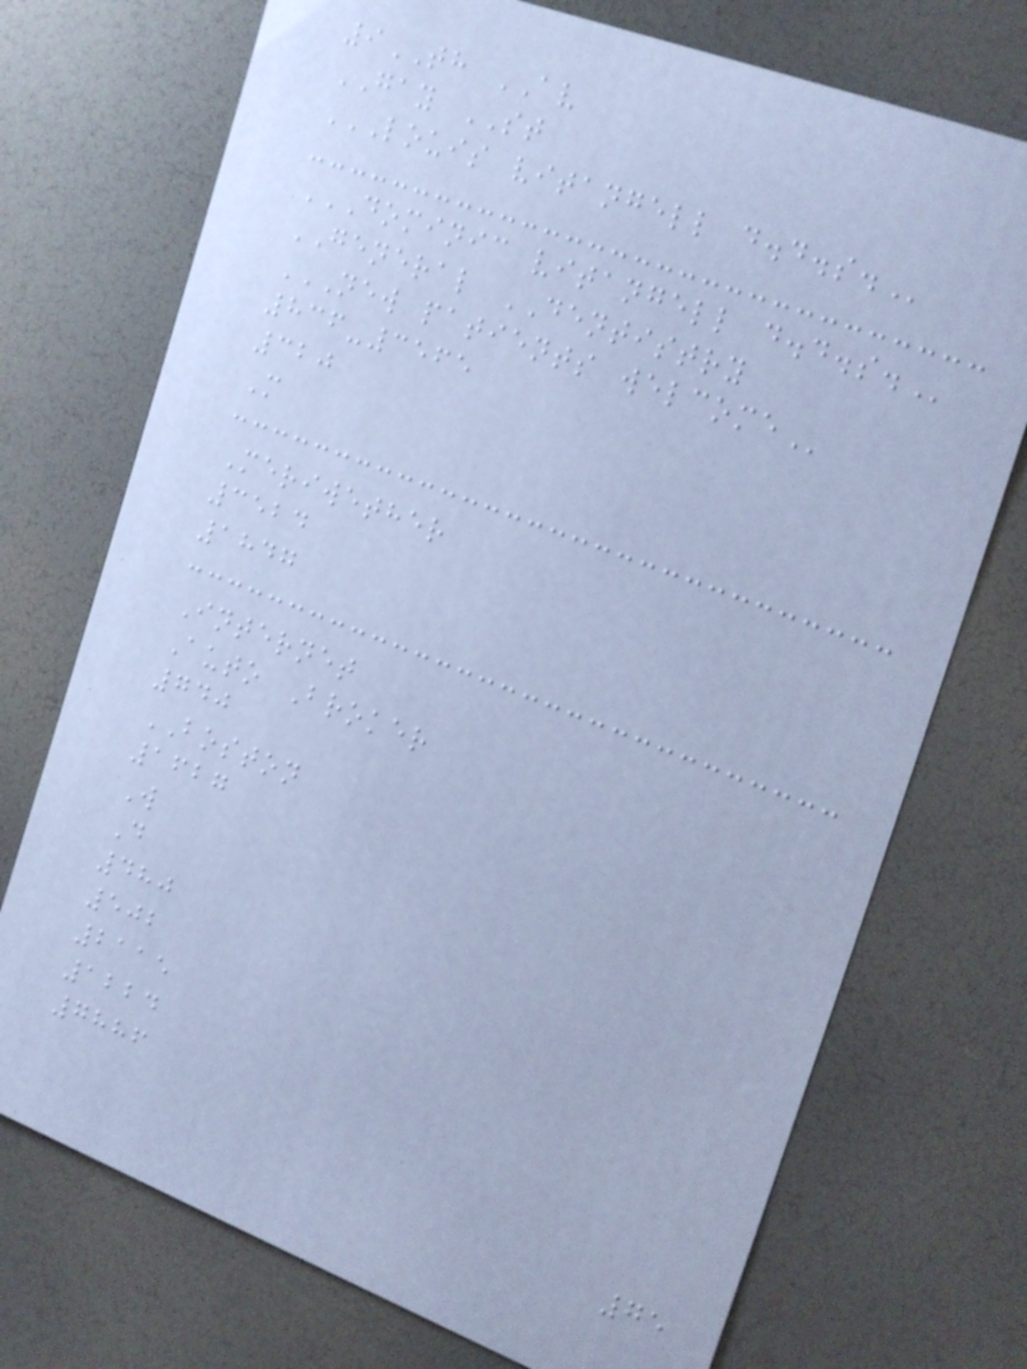9TH AV
GAY ST
LOUIS VITANGELL D.D.S.
DOMINIC VITANGELL D.D.S.
GENERAL DENTISTRY
NEW PATIENTS WELCOME
836-3565
320
M
Meriwether
3524
1847
Internet
Auto Broker
740
BOSTON
1627
W
D
480
502
2115
1224
7886
75
